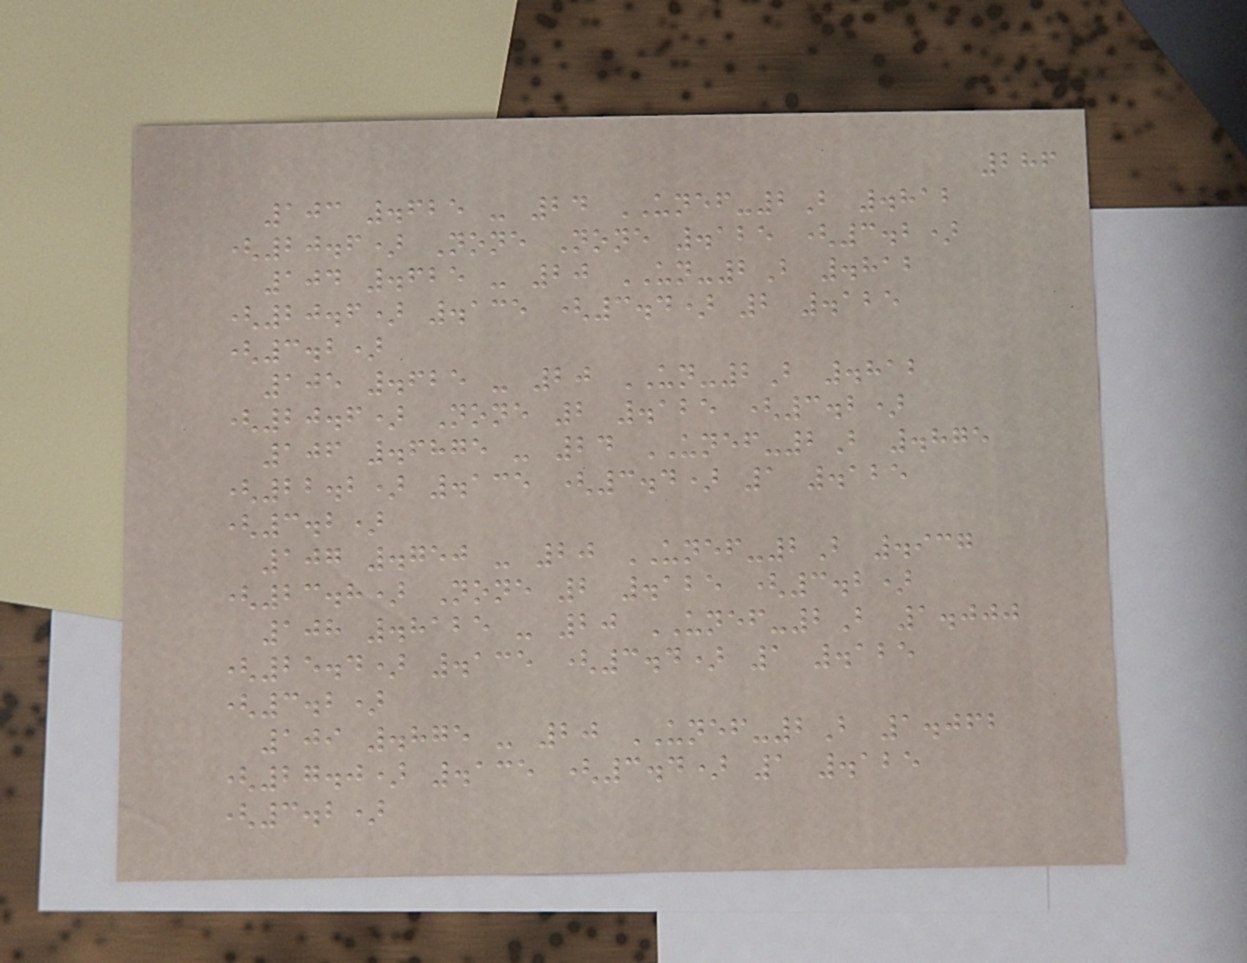286
103 .625 - 24 UNEF-2B .812
(20.6) None None .125 (3.2)
104 .625 - 20 UN-2B .812
(20.6) .135 (3.4) 2 .125
(3.2)
105 .625 - 20 UN-2B .812
(20.6) None 2 .125 (3.2)
106 .6875 - 24 UNEF-2B .875
(22.2) .135 (3.4) 1 .125
(3.2)
107 .750 - 20 UNEF-2B .937
(23.8) None 2 .125 (3.2)
108 .8125 - 20 UNEF-2B 1.000
(25.4) .135 (3.4) 1 .125
(3.2)
109 .875 - 20 UNEF-2B 1.062
(27.0) .135 (3.4) 1 .125
(3.2)
